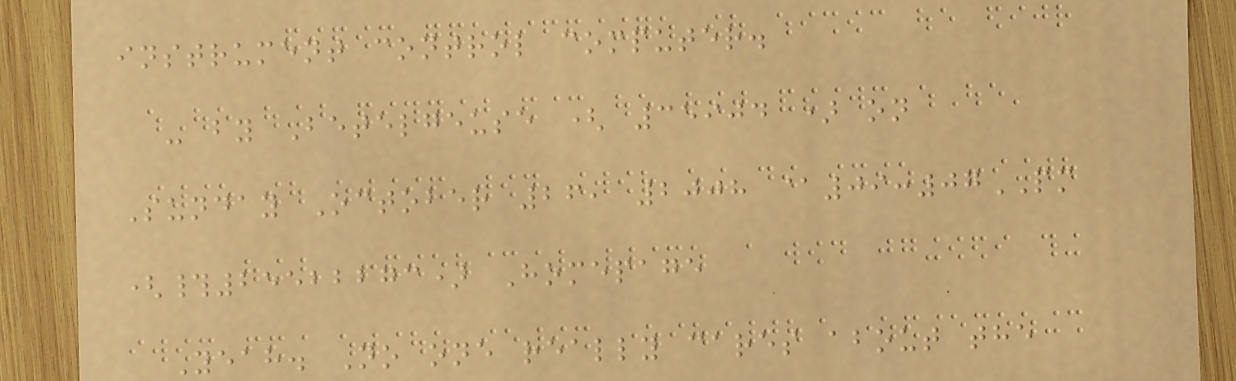instrument control computer.
- by Betelgeuse ( 35904 ) on
Sunday October 26, 2008 @09:07PM
(#25522273) Homepage
Yeah. No one really cares about the
